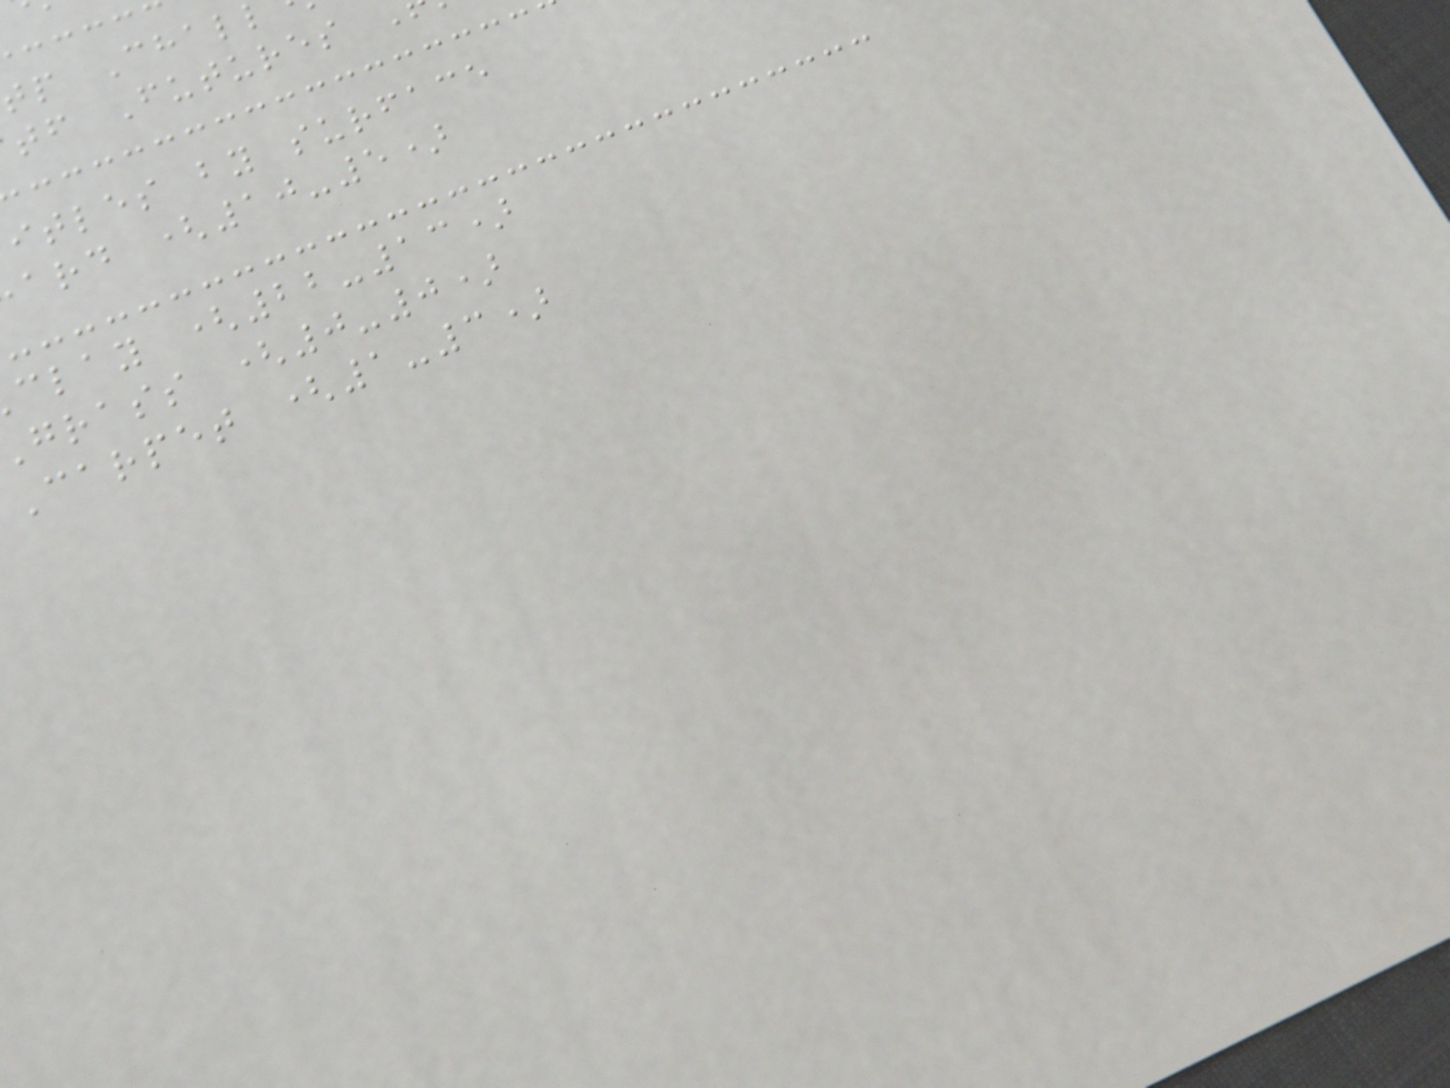tf Futures
itles by surface
ard (10-5)
clay (22-13)
grass (0-0)
Carpet (1-3)
